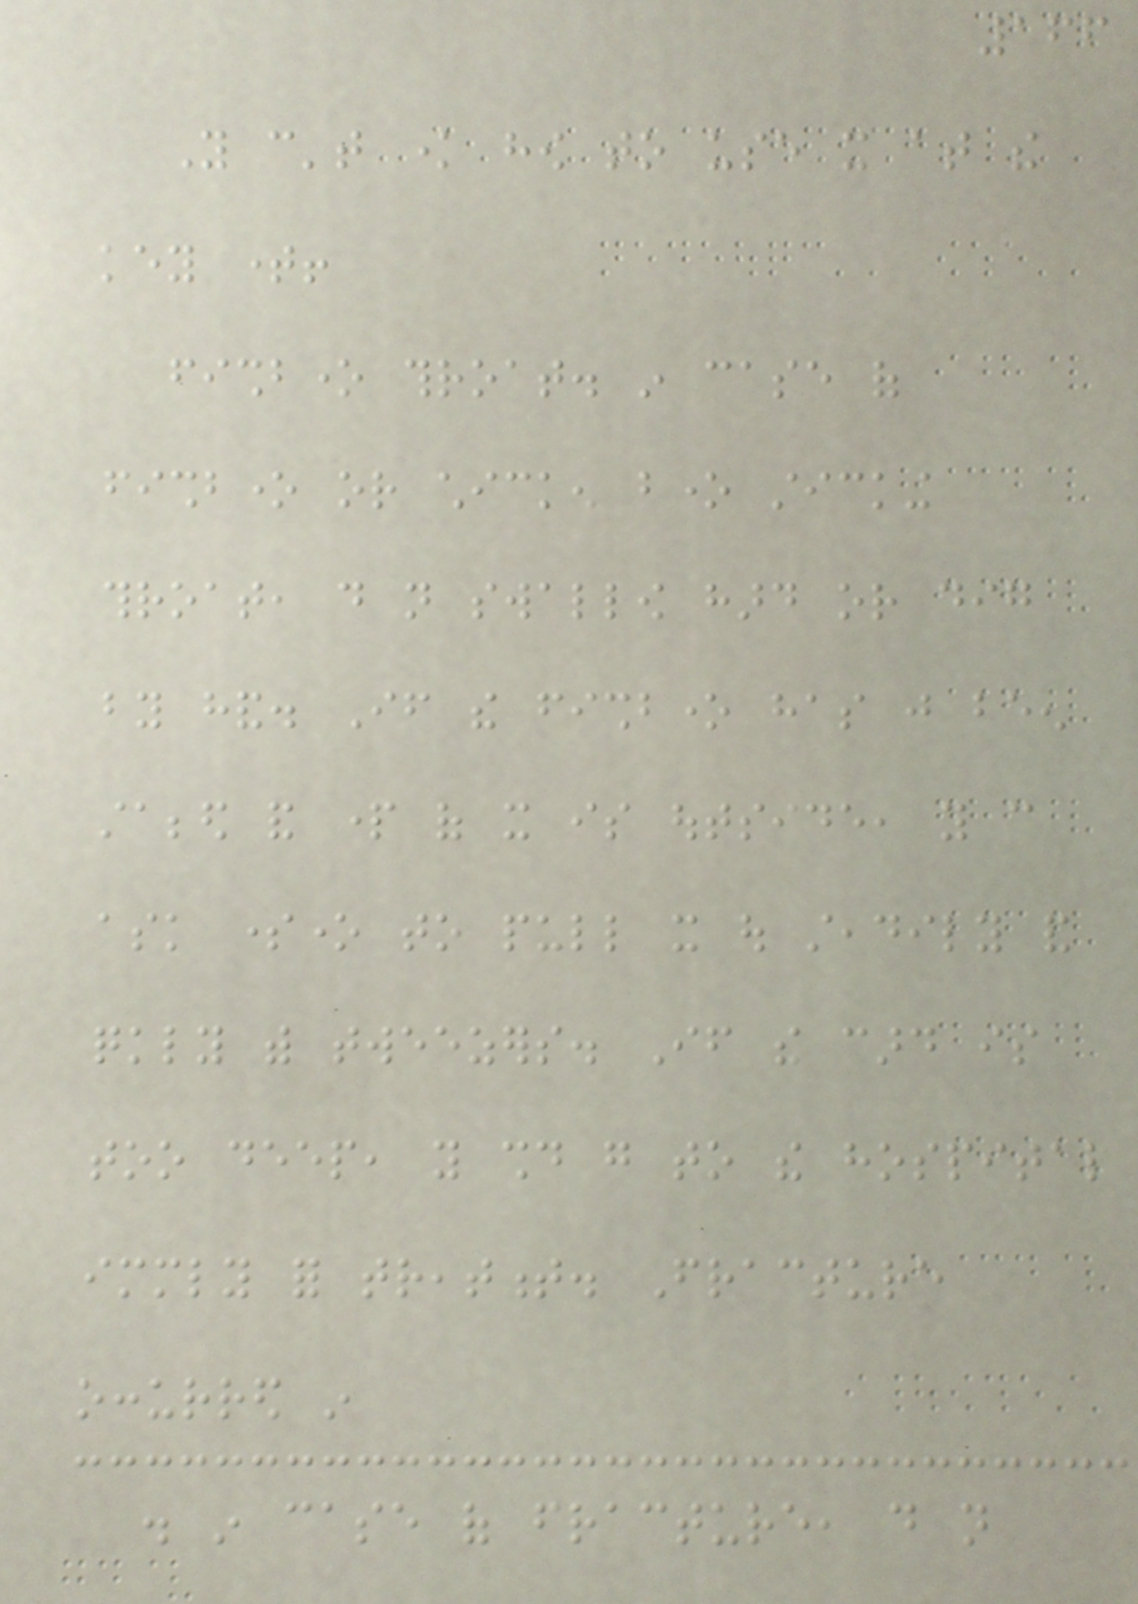166
You can't know how to use it at the
key time!
fishbone throat. in case of
fishbone or chicken bone sticking
throat, do not swallow hard or dig
by hand. If the fishbone has just been
stabbed and part of it is outside, you can
ask someone to pull it out steadily and
quickly with tweezers. If the card is
too deep, you should go to the hospital
immediately for treatment. Fracture
occurred in
. in case of fracture, do not
